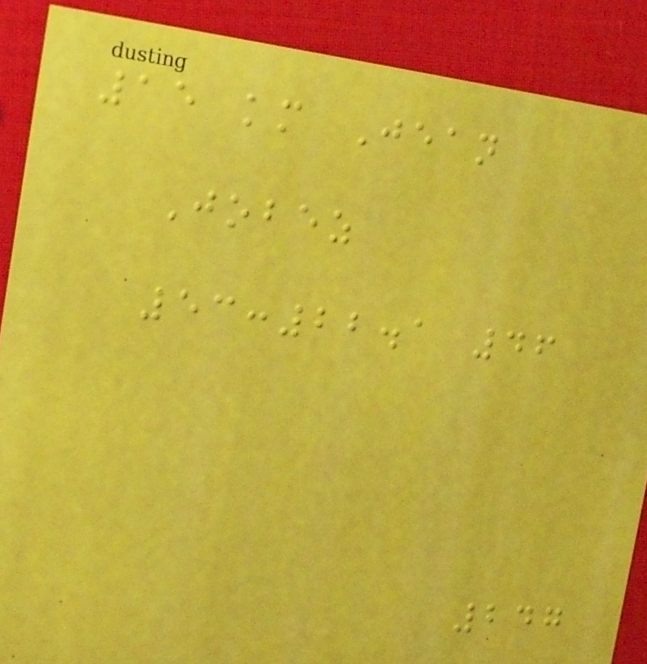15 km Jean
Jobez
53:22.1 46
247
